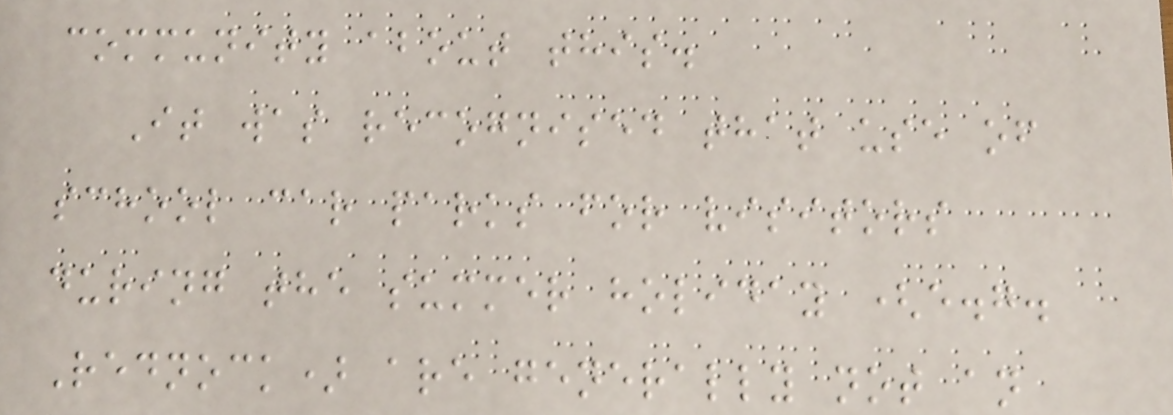community about this.
It was recognised that use of
school car parks for visitors
during the summer holiday (e.g.
Rednock) are generally not an
